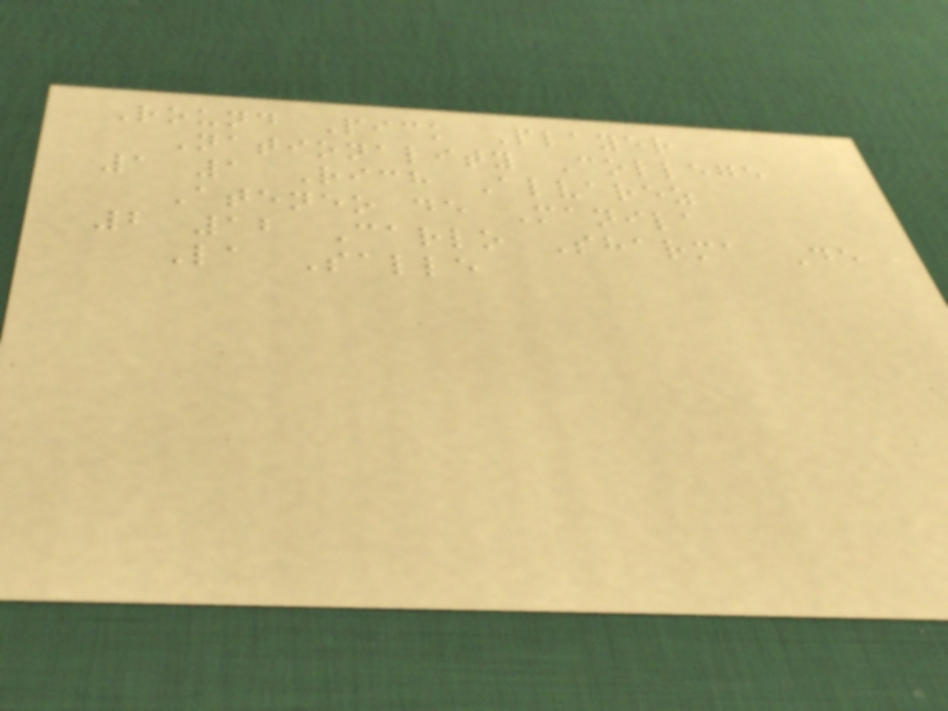Round Pick Player
Nationality College
1 1 Rich Alvarez
Ateneo de Manila
2 12 Carlo Sharma De
La Salle
